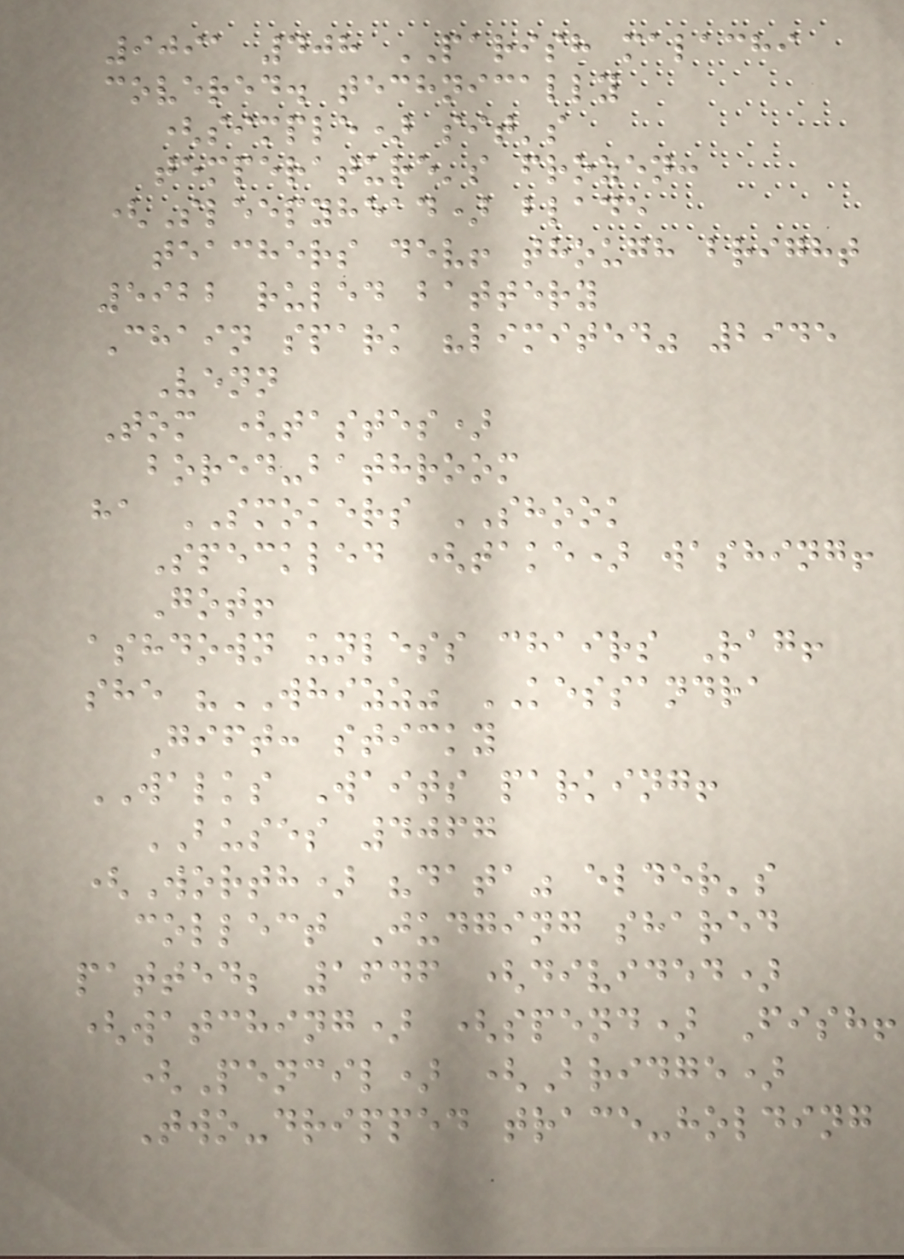9091 408 PARISH malachi
covered. technically
(simple) sit's
temperature's frozen:
(Sleepyhead) blade
teachers dev! though bright
5922 ruled battery
Chain spark "limited" 2945
Venn
Tom (tastes)
bored-bathroom
ha SMOKERS SHOOK
Speckled (take) washing!
Got!
ashdown unless chairs Rag!
she "WHIZZ" KESSANDRA
Gift: sticky
WALKS Waits parking!
BUSES 4067
(Worth) "data" elder's
collect Judging shared
patted; 1646 (divided)
(watching) (spend) Fish!
(Pencil) (Bridge)
Two-dripped trace-holding
